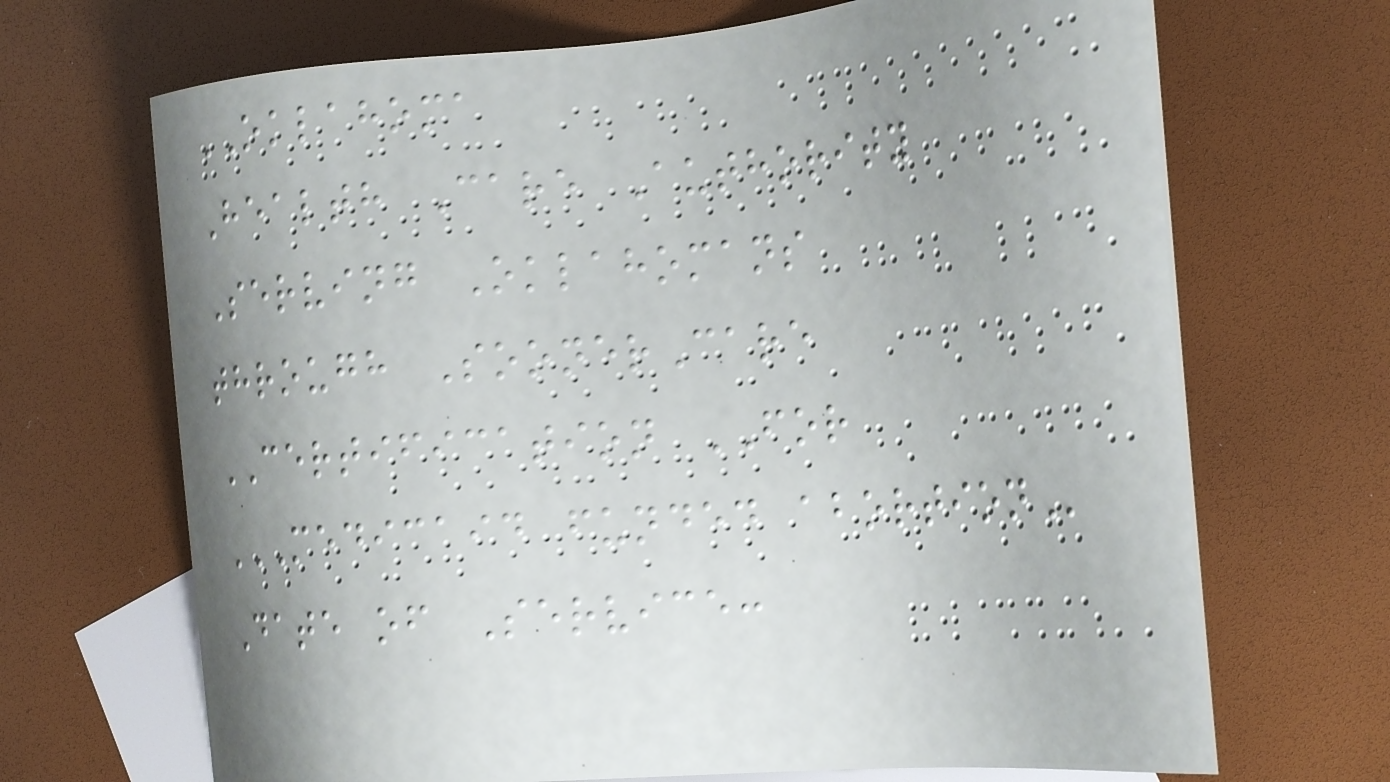OKLAHOMA
Health Care Authority
Serving Oklahomans
through SoonerCare
CERTIFICATION FOR
MEDICAID FUNDED ABORTION
Date of Service:
